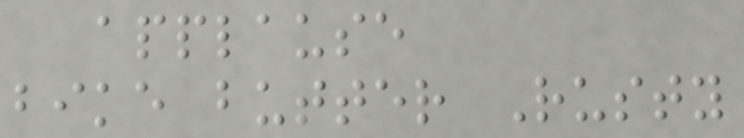applause
bike butter Rusty
